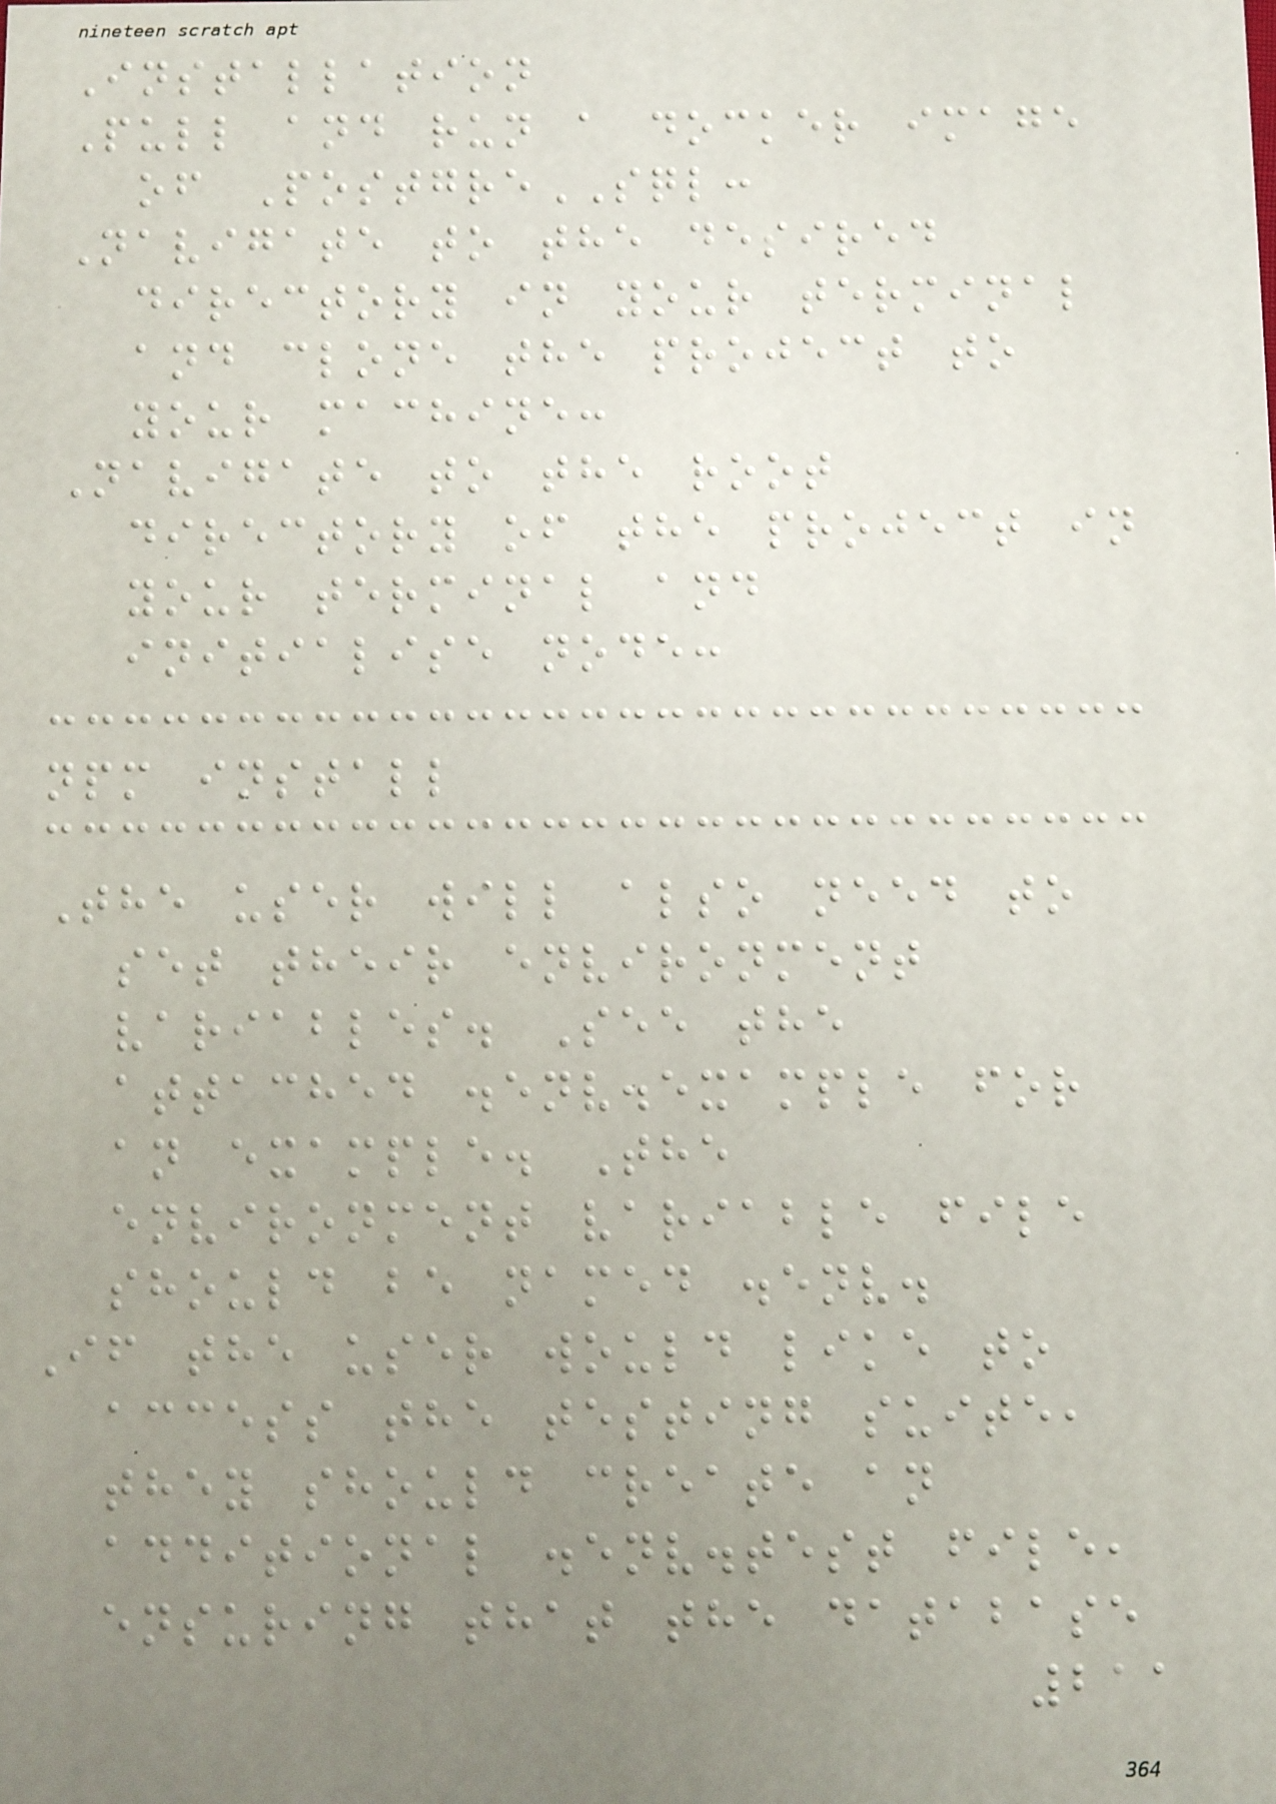Installation
Pull and run a docker image
of PostgreSQL:
Navigate to the desired
directory in your terminal
and clone the project to
your machine:
Navigate to the root
directory of the project in
your terminal and
initialise node:
npm install
The user will also need to
set their environment
variables. See the
attached .env.example for
an example. The
environment variable file
should be named .env.
If the user would like to
access the testing suite,
they should create an
additional .env.test file,
ensuring that the database
211
